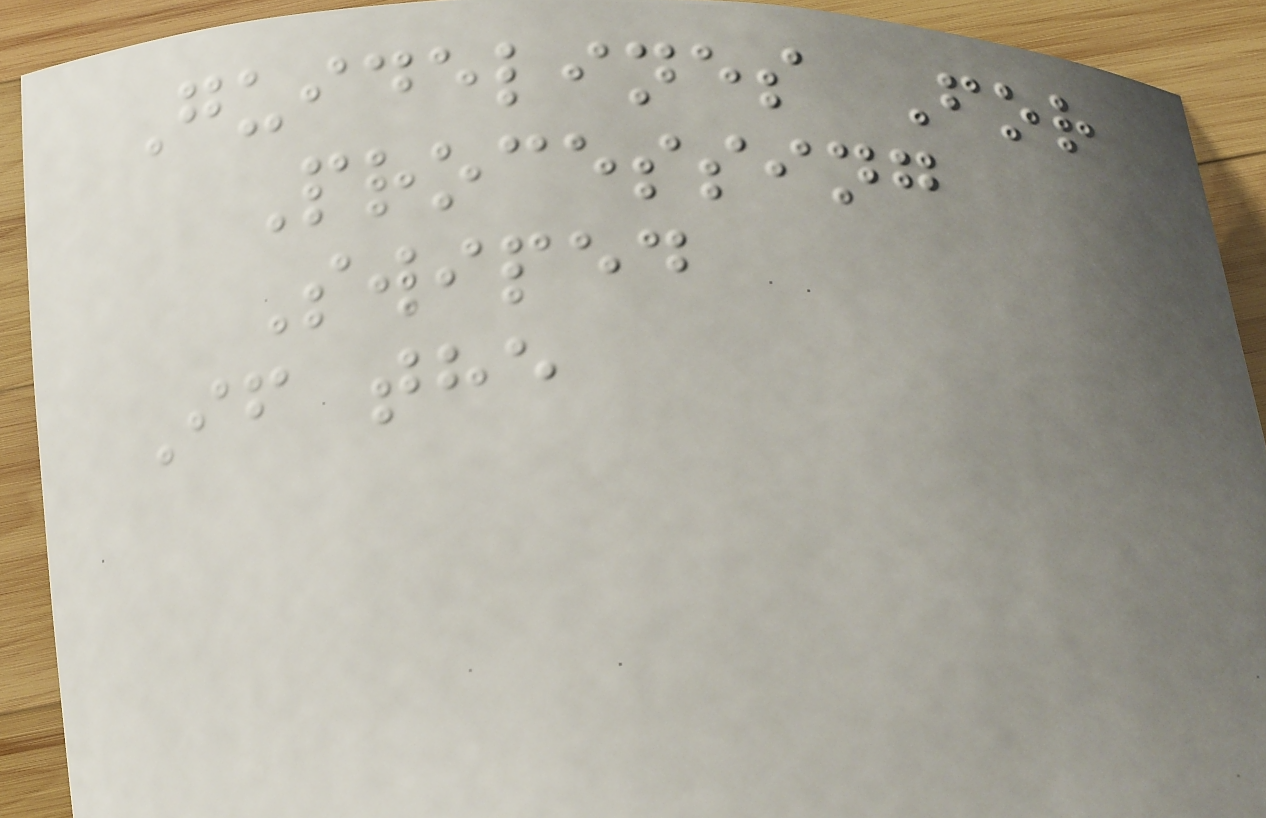Guidelines For
Processing
Swiped
If the
